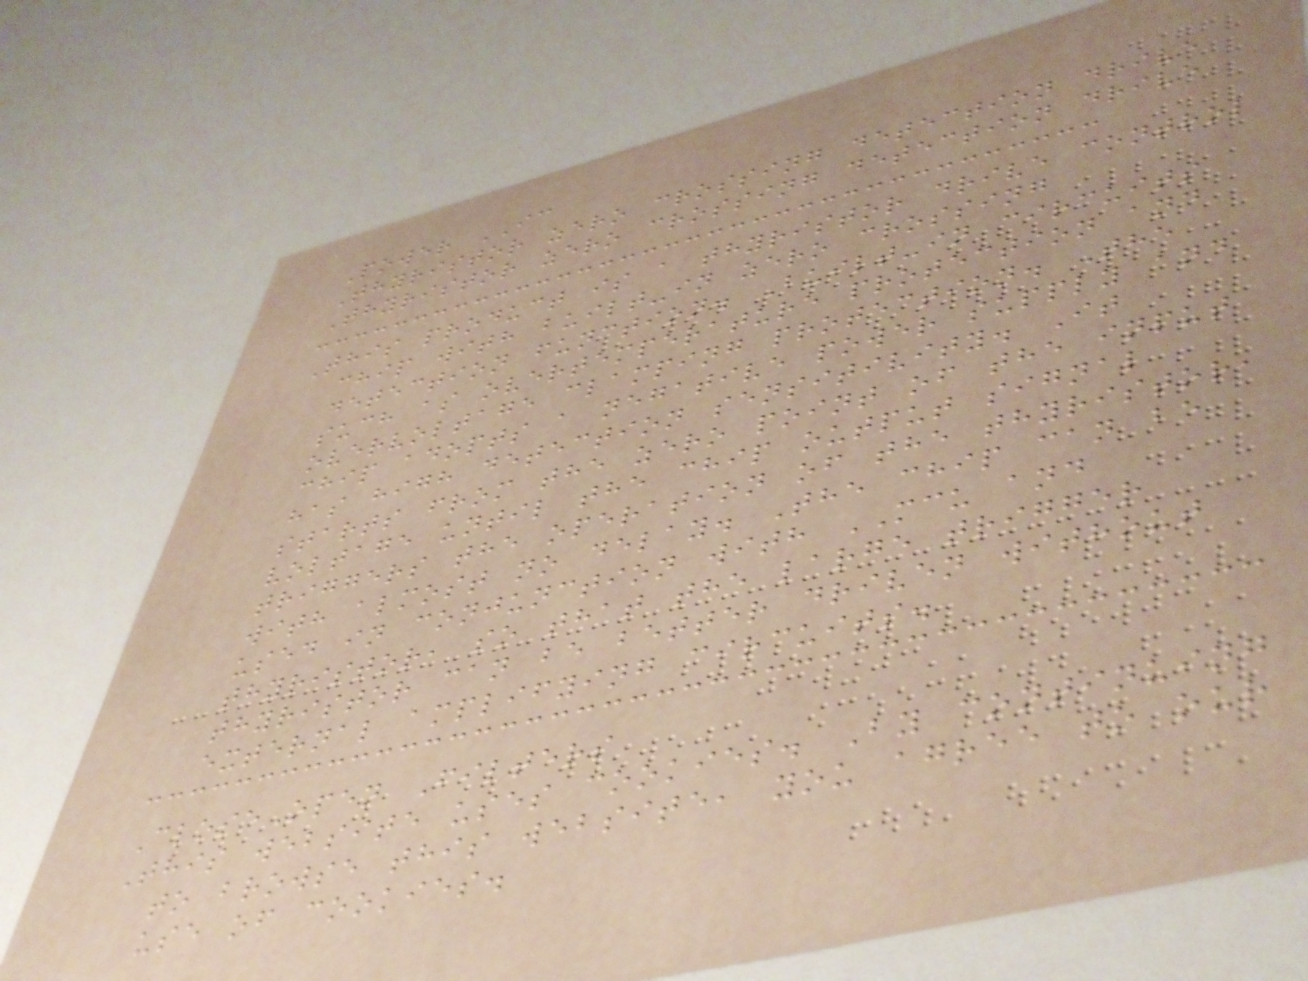Power IC
Thyristor zero crossing detection drive
Thyristor zero crossing detection drive
This product is a thyristor drive control
chip with built-in zero crossing
detection function. Built-in circuits
such as overtemperature protection and
overvoltage clamping protection. The
chip adopts a negative power supply and
has high detection sensitivity. It
starts from the zero point of the input
voltage until the chip output signal
triggers the operation of the thyristor,
with almost no delay. The chip can be
used in conjunction with MCU and
thyristor, so that the large trigger
thyristor can be better driven without
external amplifying circuits.
CloseOpen Filters
This website uses cookies. By continuing
to browse this website, you agree to our
use of cookies.
